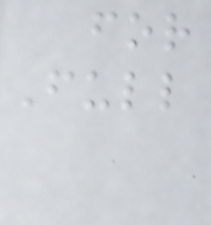for
Full
